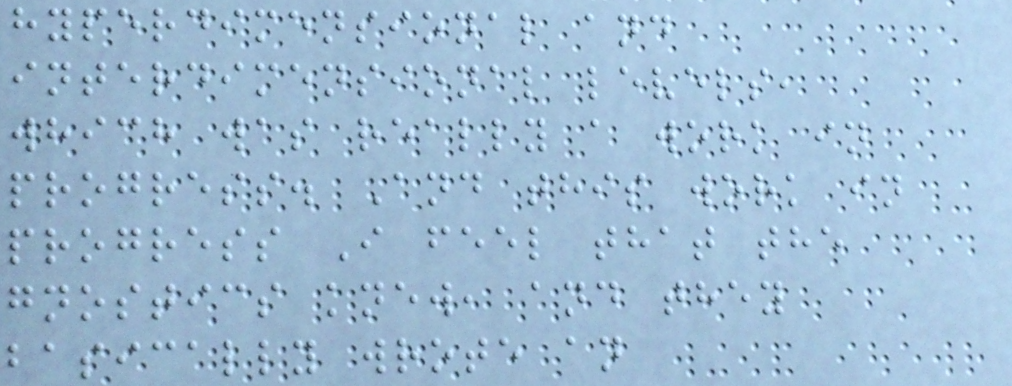hyperdimensional and
interdimensional levels,
which was really a work in
progress. And this work in
progress I feel that the
gnostics knew, and they
basically wrote an
